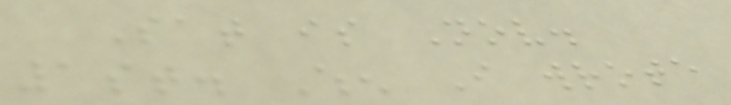Sat is Nov.
1st. When I wrote
